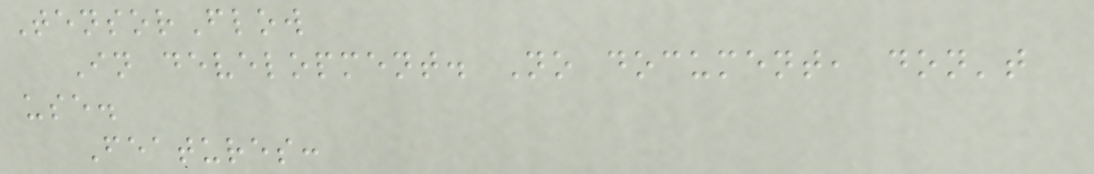TensorFlow
In development. No document, don't
use.
Features:
